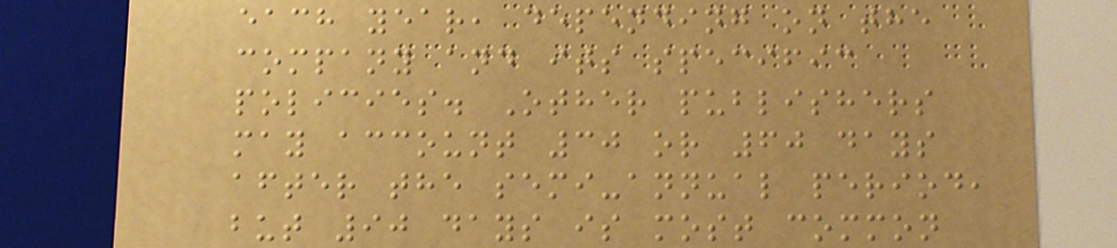each year, depending on the
company and its specific
policies. Other publishers
may account 30 or 60 days
after the semi-annual period,
but 90 days is most common
